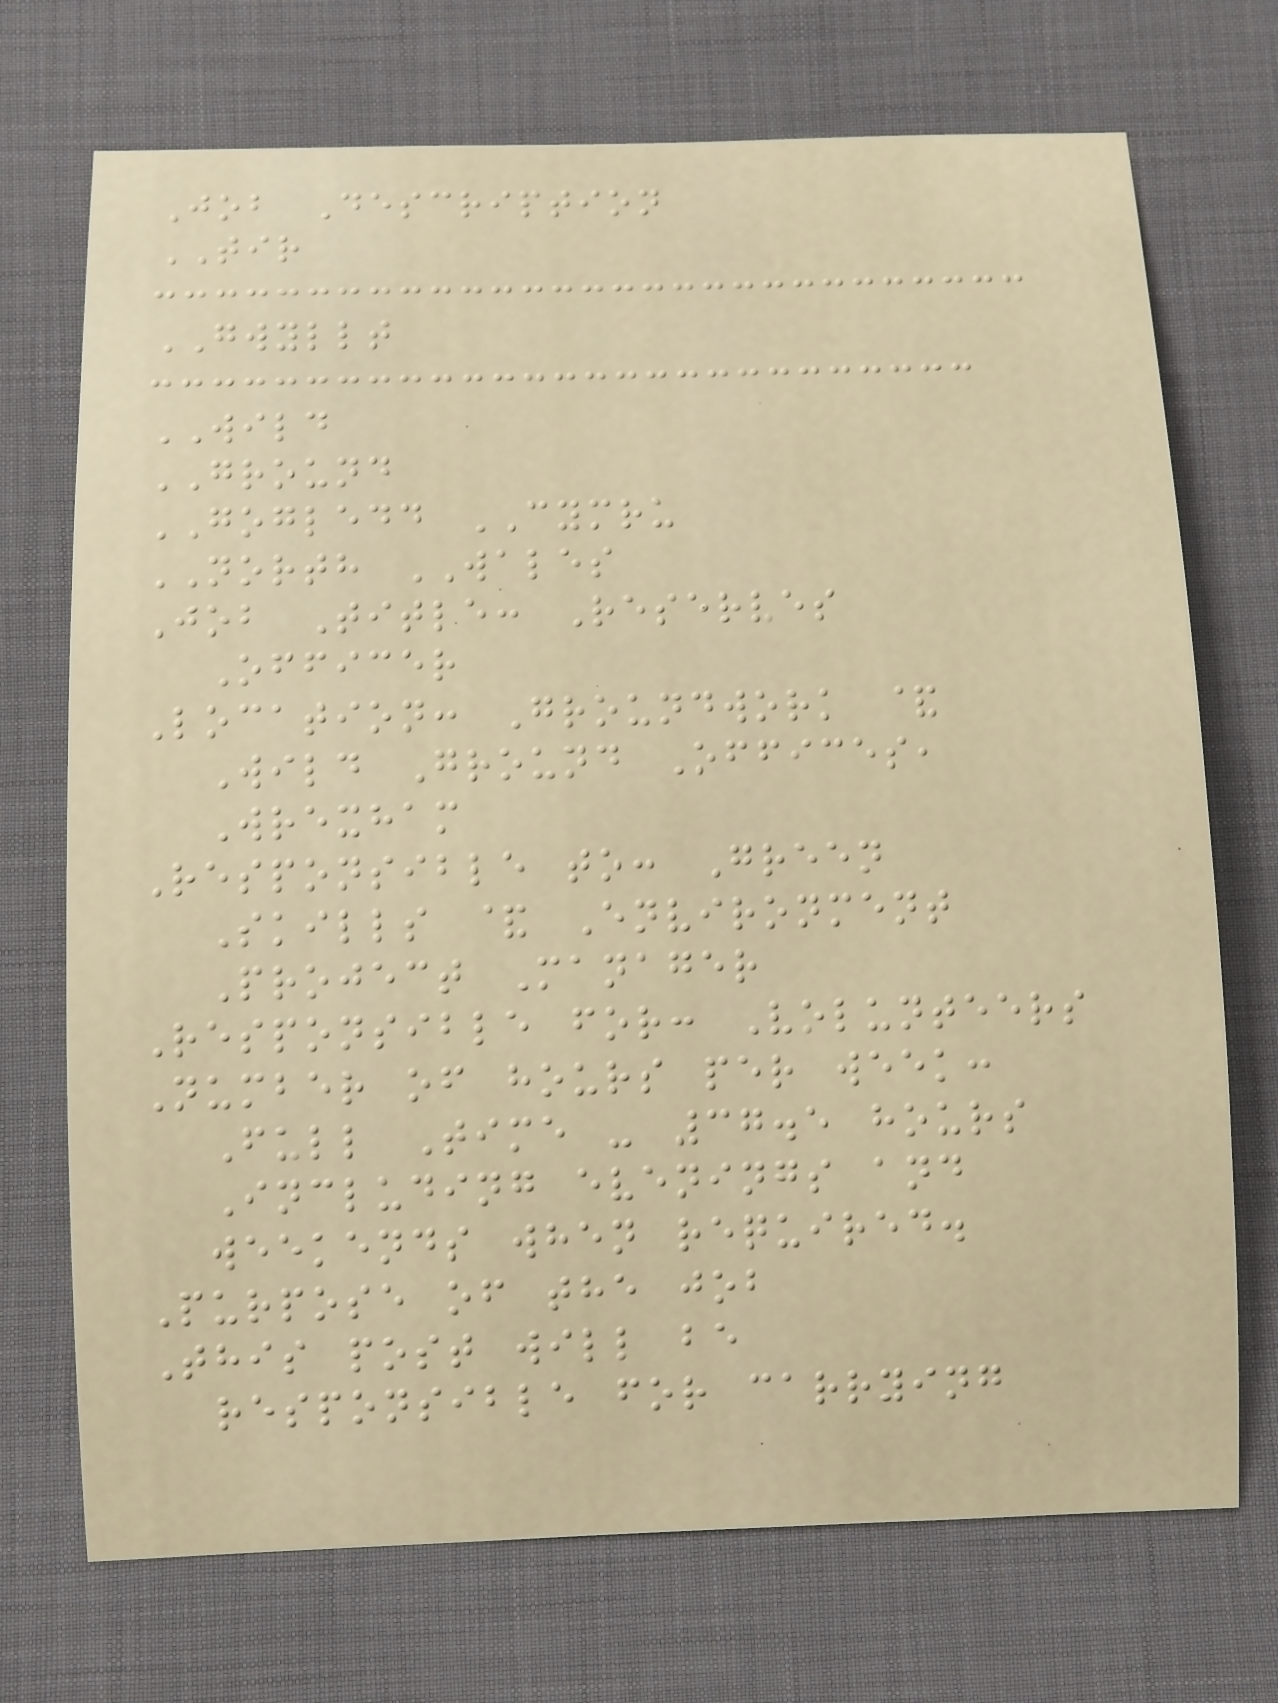Job Description
TIR
GWYLLT
WILD
GROUND
GOGLEDD CYMRU
NORTH WALES
Job Title: Reserves
Officer
Location: Groundwork &
Wild Ground Offices,
Wrexham
Responsible to: Green
Skills & Environment
Project Manager
Responsible for: Volunteers
Number of hours per week:
Full Time - 37.5 hours
Including evenings and
weekends when required.
Purpose of the job
This post will be
responsible for carrying
